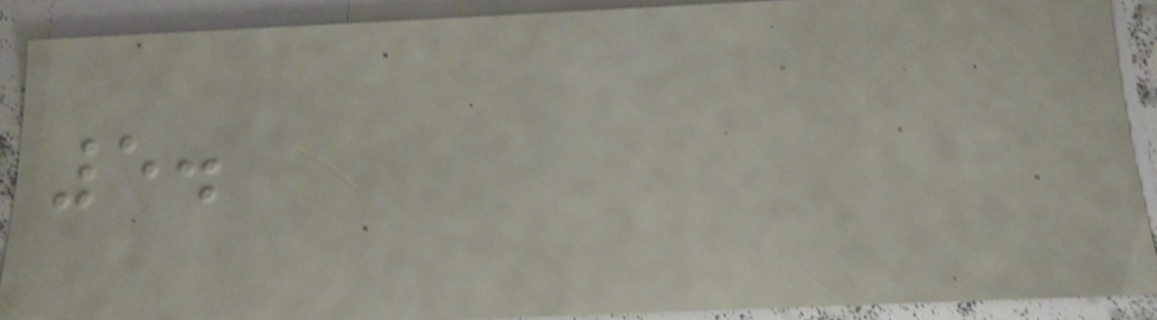5.
